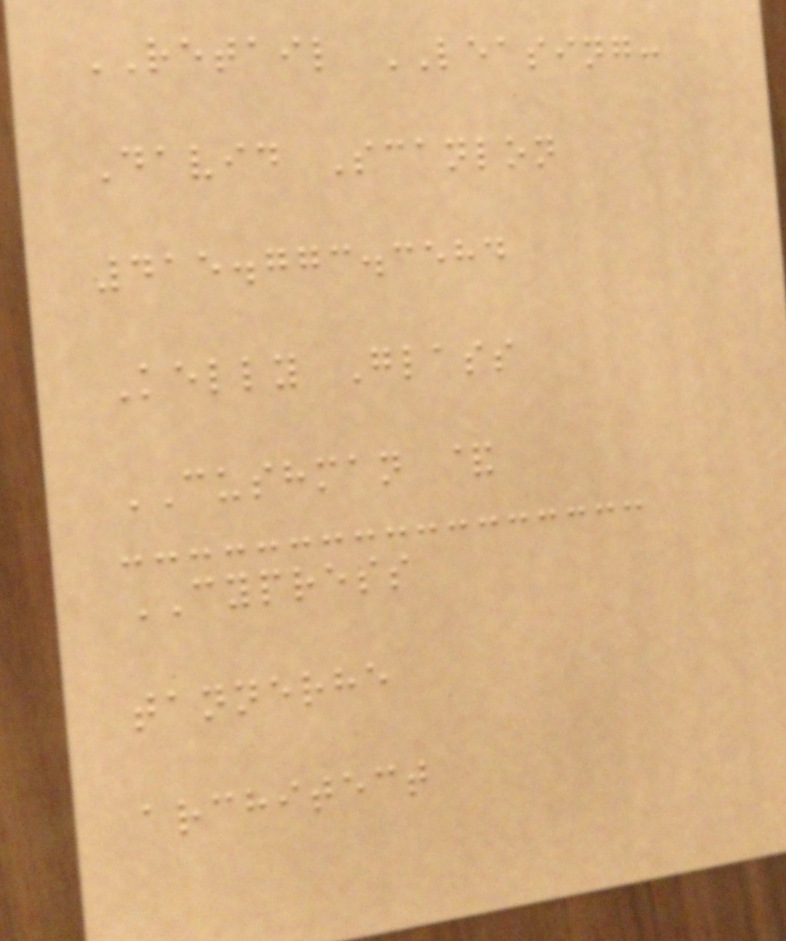RETAIL LEASING:
David Scanlon
415.773.3584
Kelly Glass
CUSHMAN &
CYPRESS
tannerhe
architect
